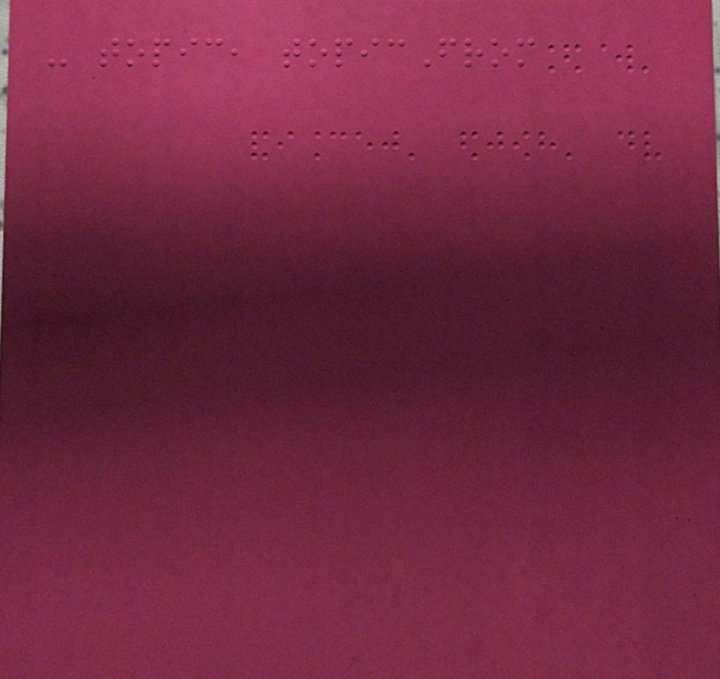- topic, topicFrom
